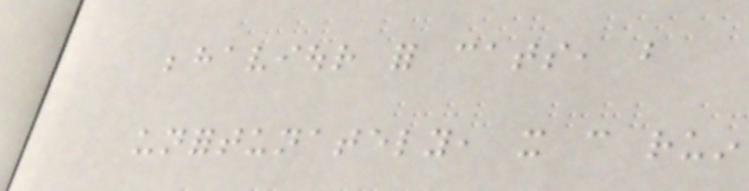behaviour for cats, but
unfortunately, it can ruin
